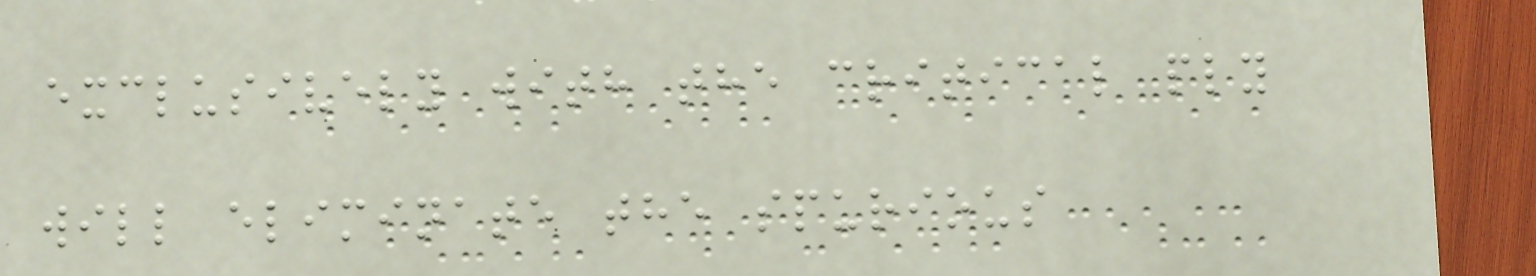exclusively with the critical ply
will eliminate the spurious
